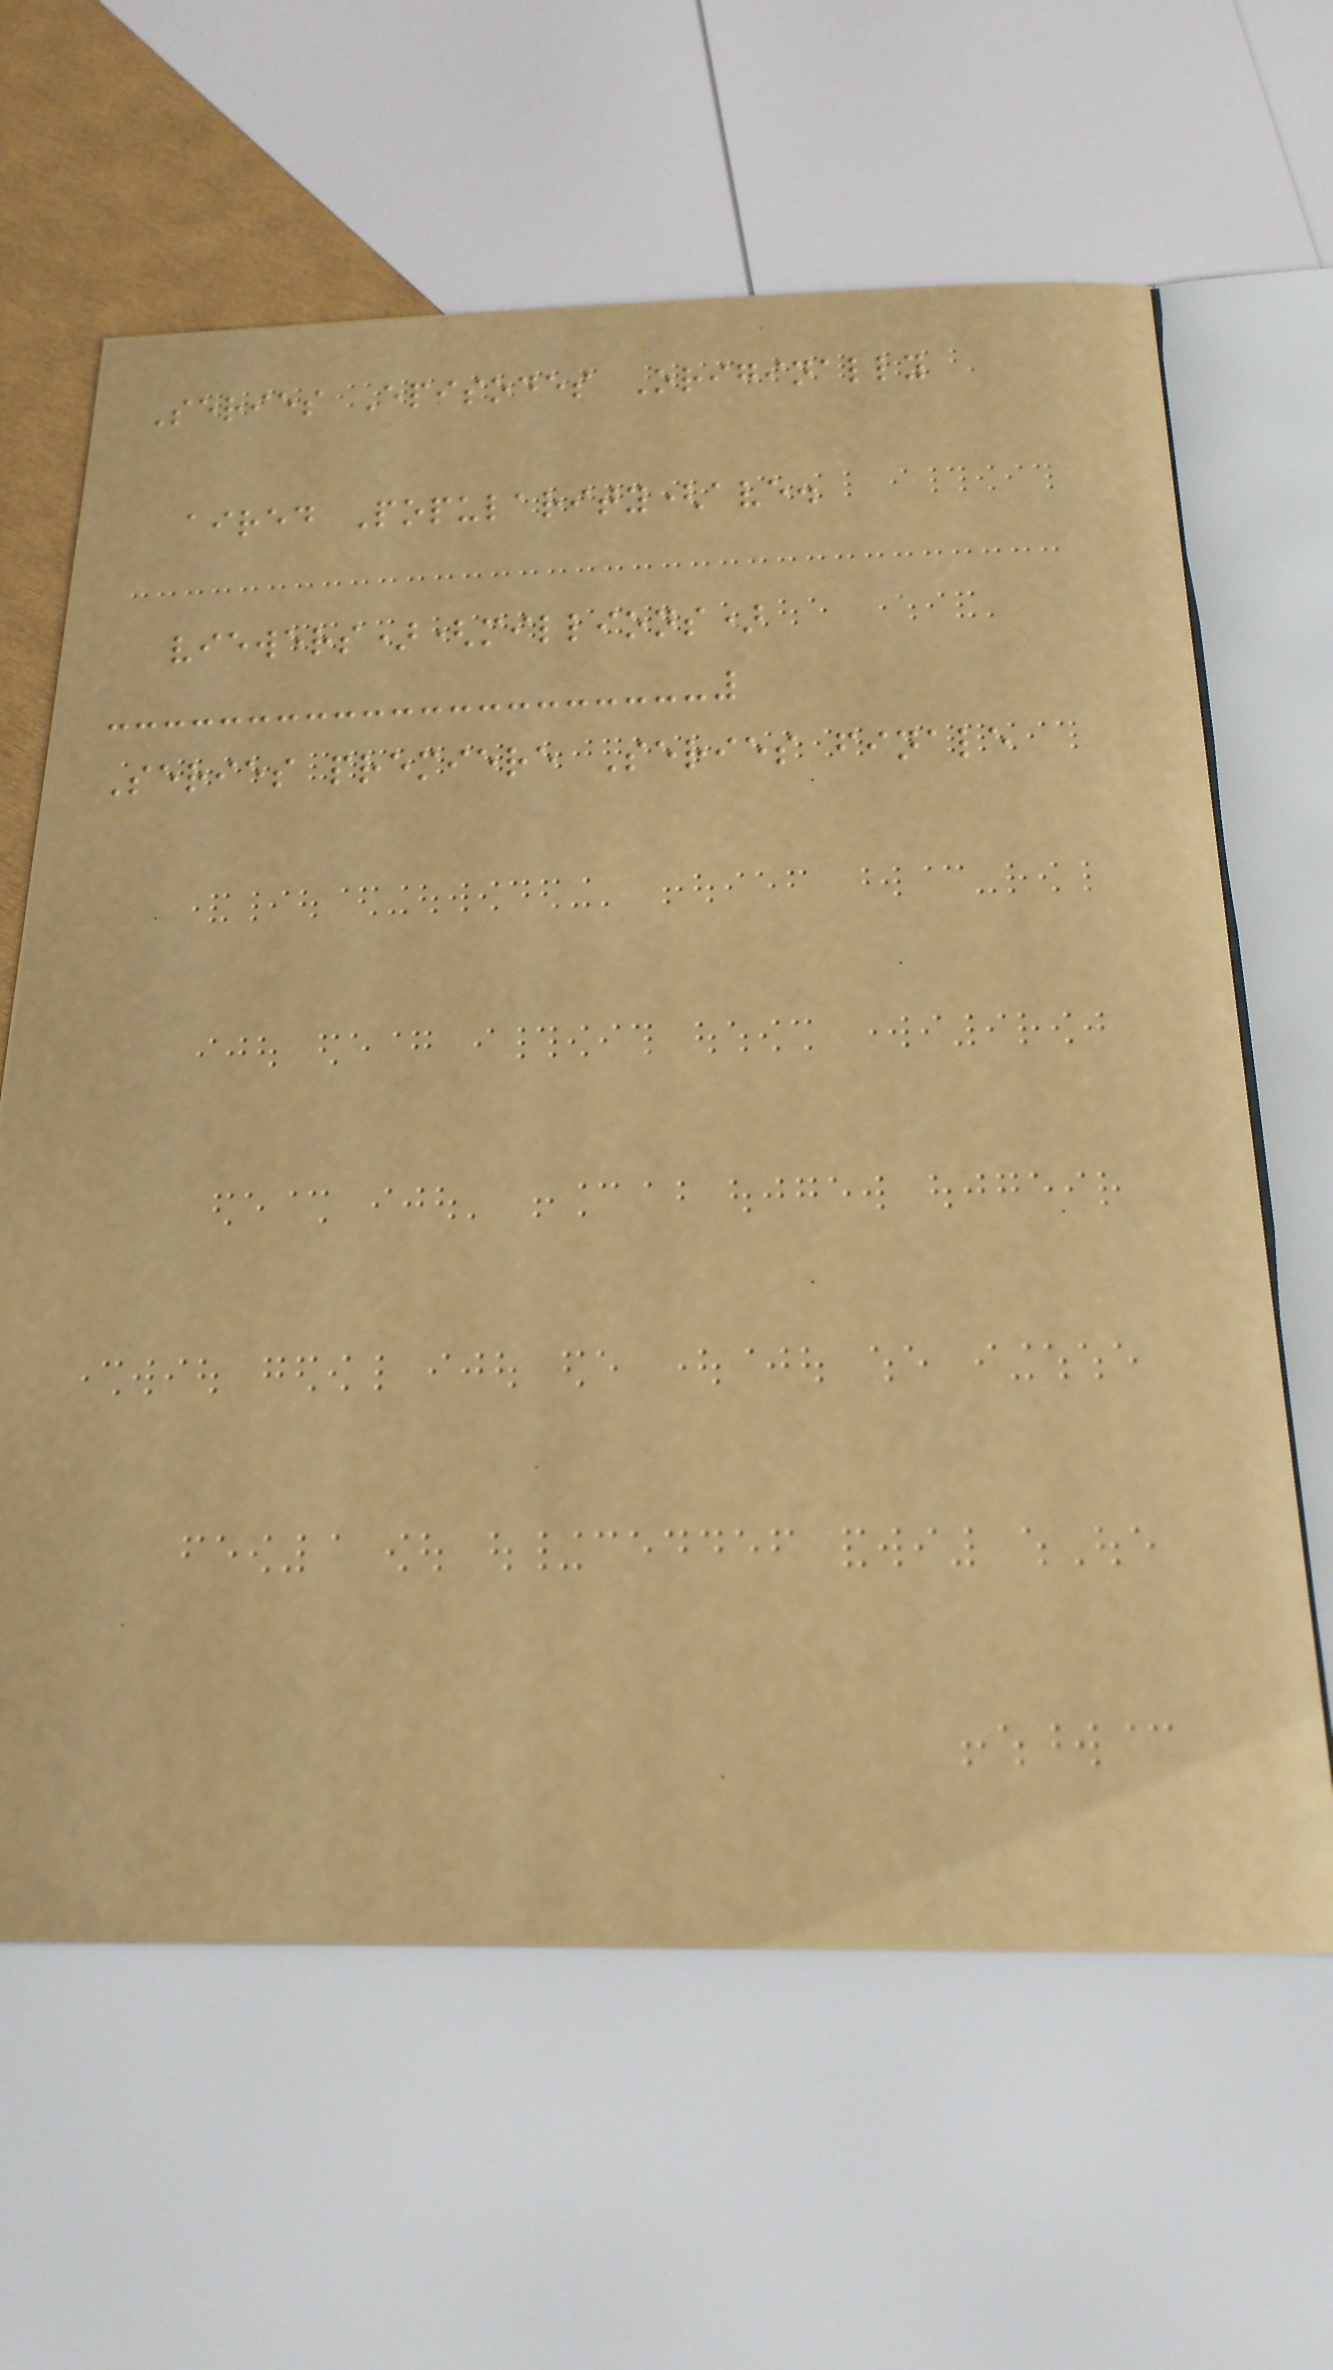Series Episodes Originally
aired Popularity(ave.
viewers)(millions)
Series premiere Series finale
